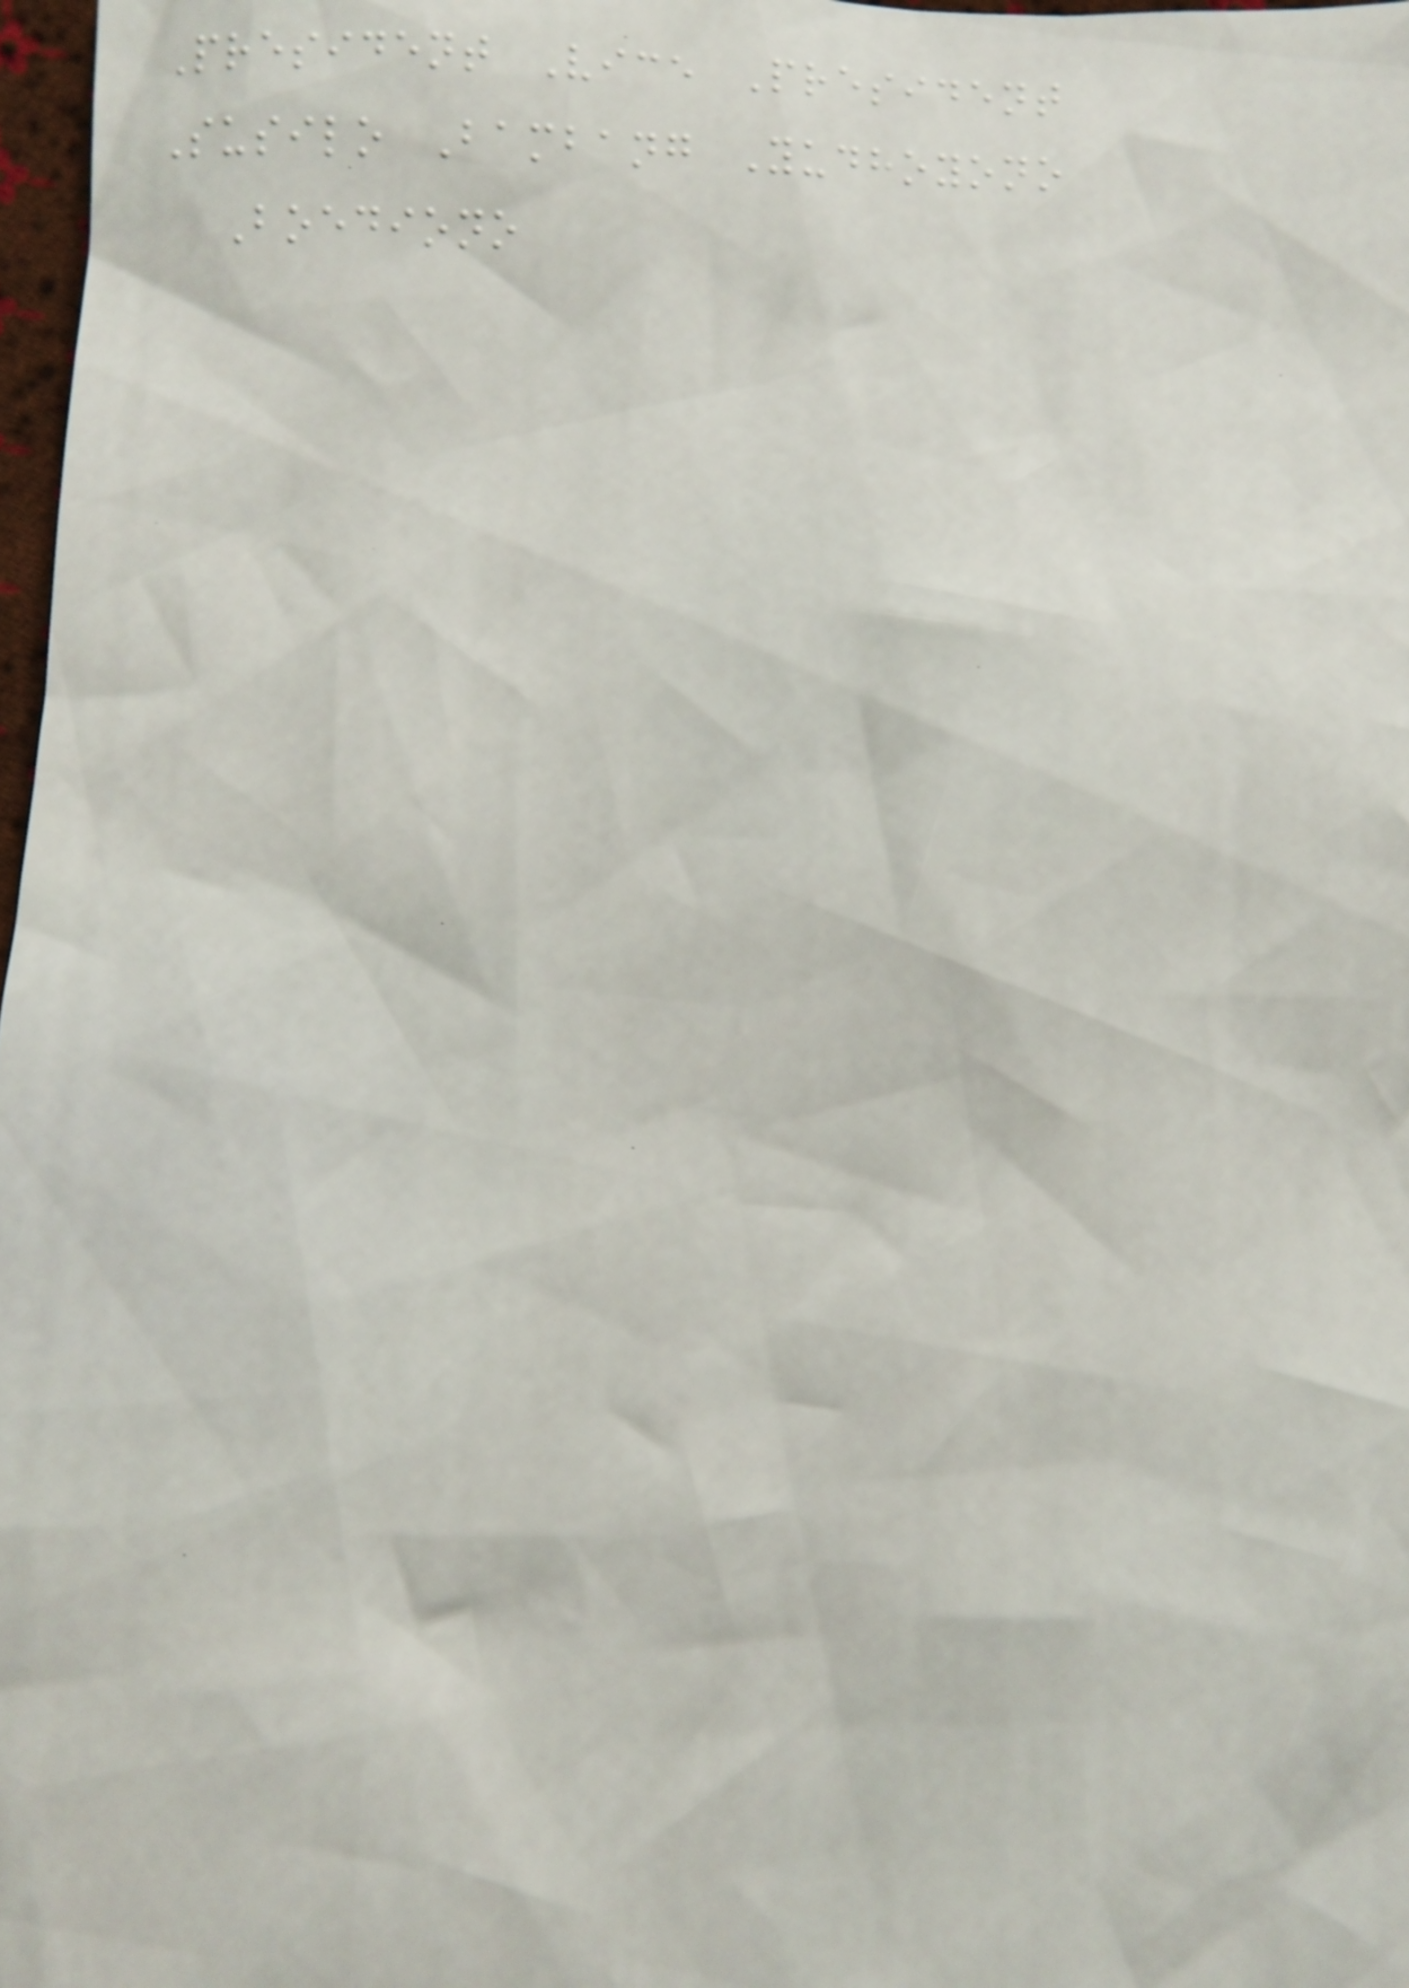President Vice President
Susilo Bambang Yudhoyono
Boediono
